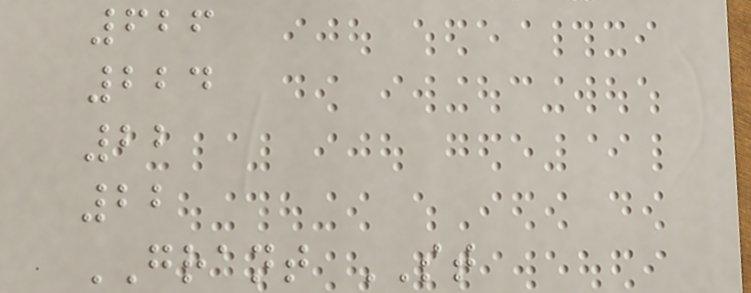626
224
22
22
GRANT ST
